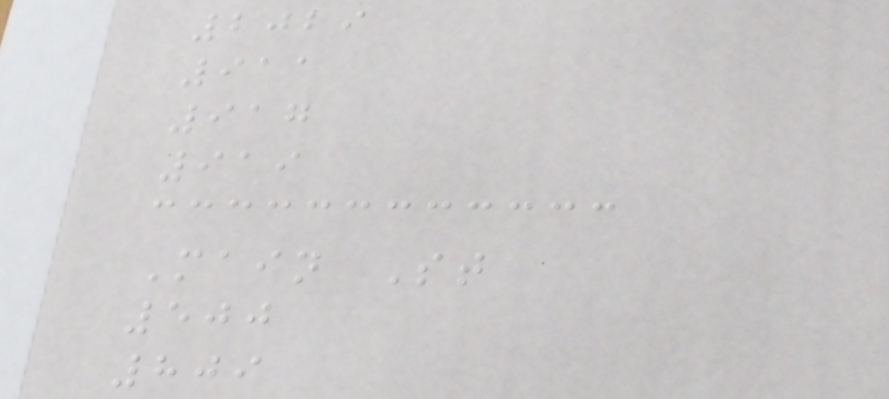2029
911
917
919
Main St
500
809
